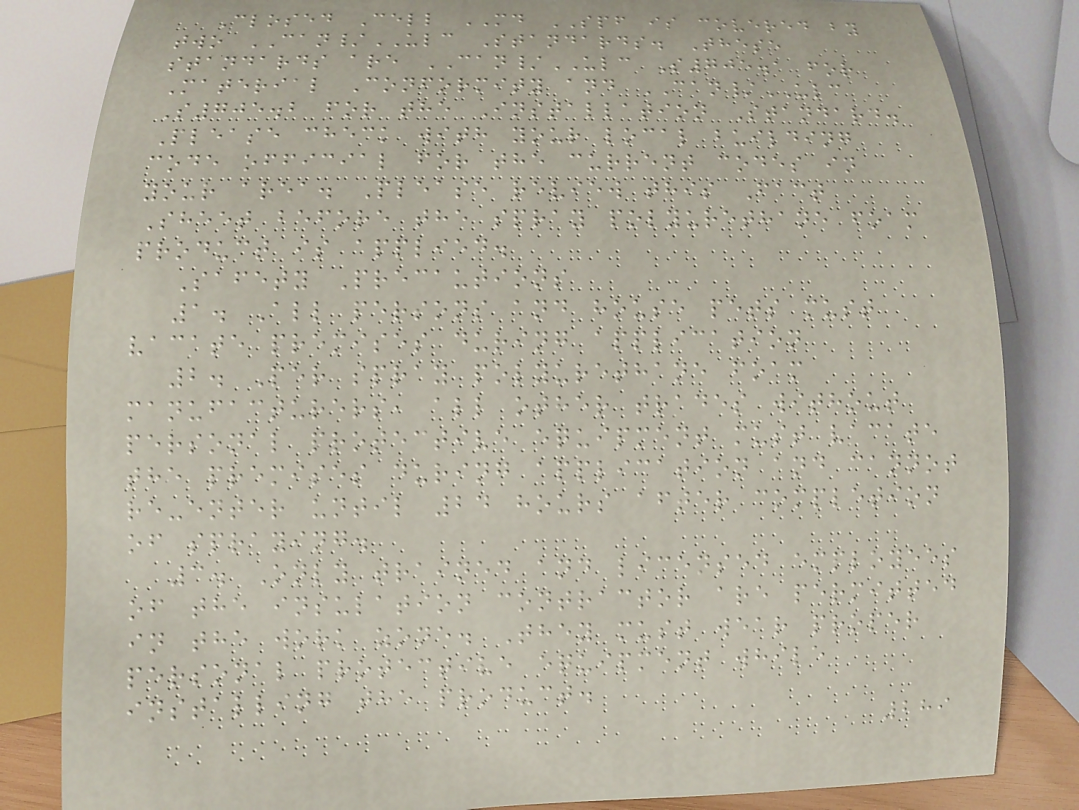Closed Cell MD SPF is covered by
two CAN/ULC Standards. These
standards are CAN/ULC S705.1 for
Material Conformity and CAN/ULC
S705.2 for the Installation Standard.
Please check with your local building
code official for the current codes in
your area. Please review this Fact
Sheet before the spray polyurethane foam
product is applied.
Safety Precautions
1. All persons and house pets must
vacate premises during application
2. Per spray polyurethane foam
manufacturers, all other trades without
personal protective equipment must vacate
the premises during application and cannot
re-enter until 24 hours after completion
of spraying.
3. Only trained and licensed employees
of the insulation contractor are permitted
in the work zone. They must wear proper
personal protective equipment while
installing the product.
289
